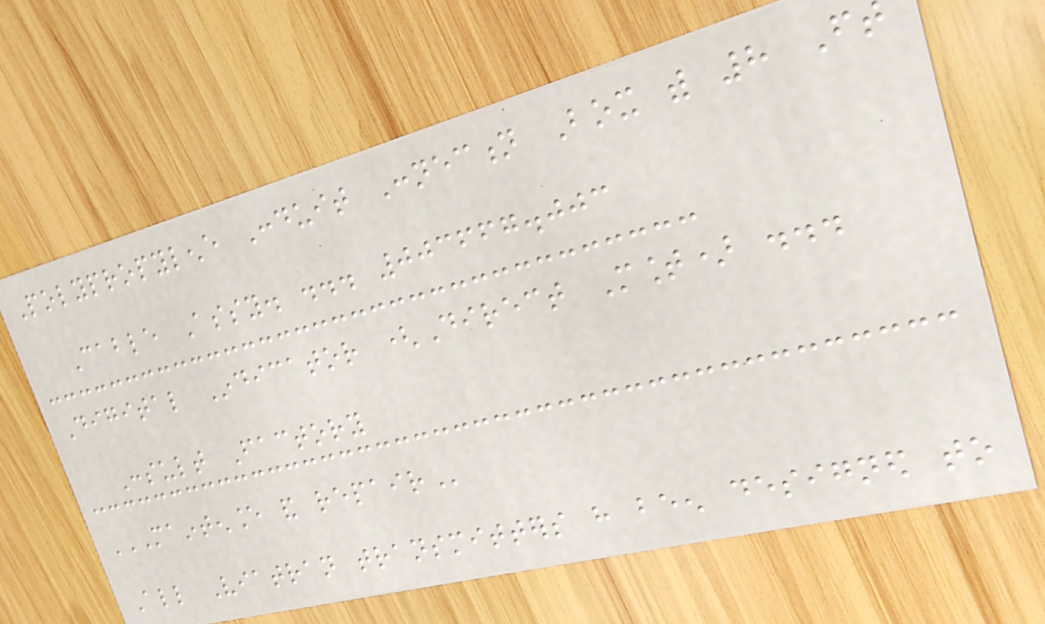Polypropylene Conduit Connection Box with 8 Ft
Cable Assy. ... 003667.003
Digital Indicator (Direct Mount) ...
Consult Factory
MAINTENANCE AND REPAIR
All Viatran transmitters have been designed to
